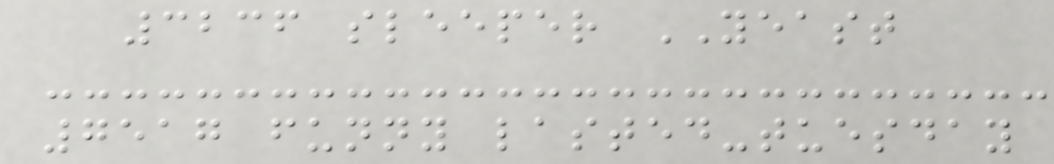3236 sleeper YEAST
7517 funny lasted-tuesday
